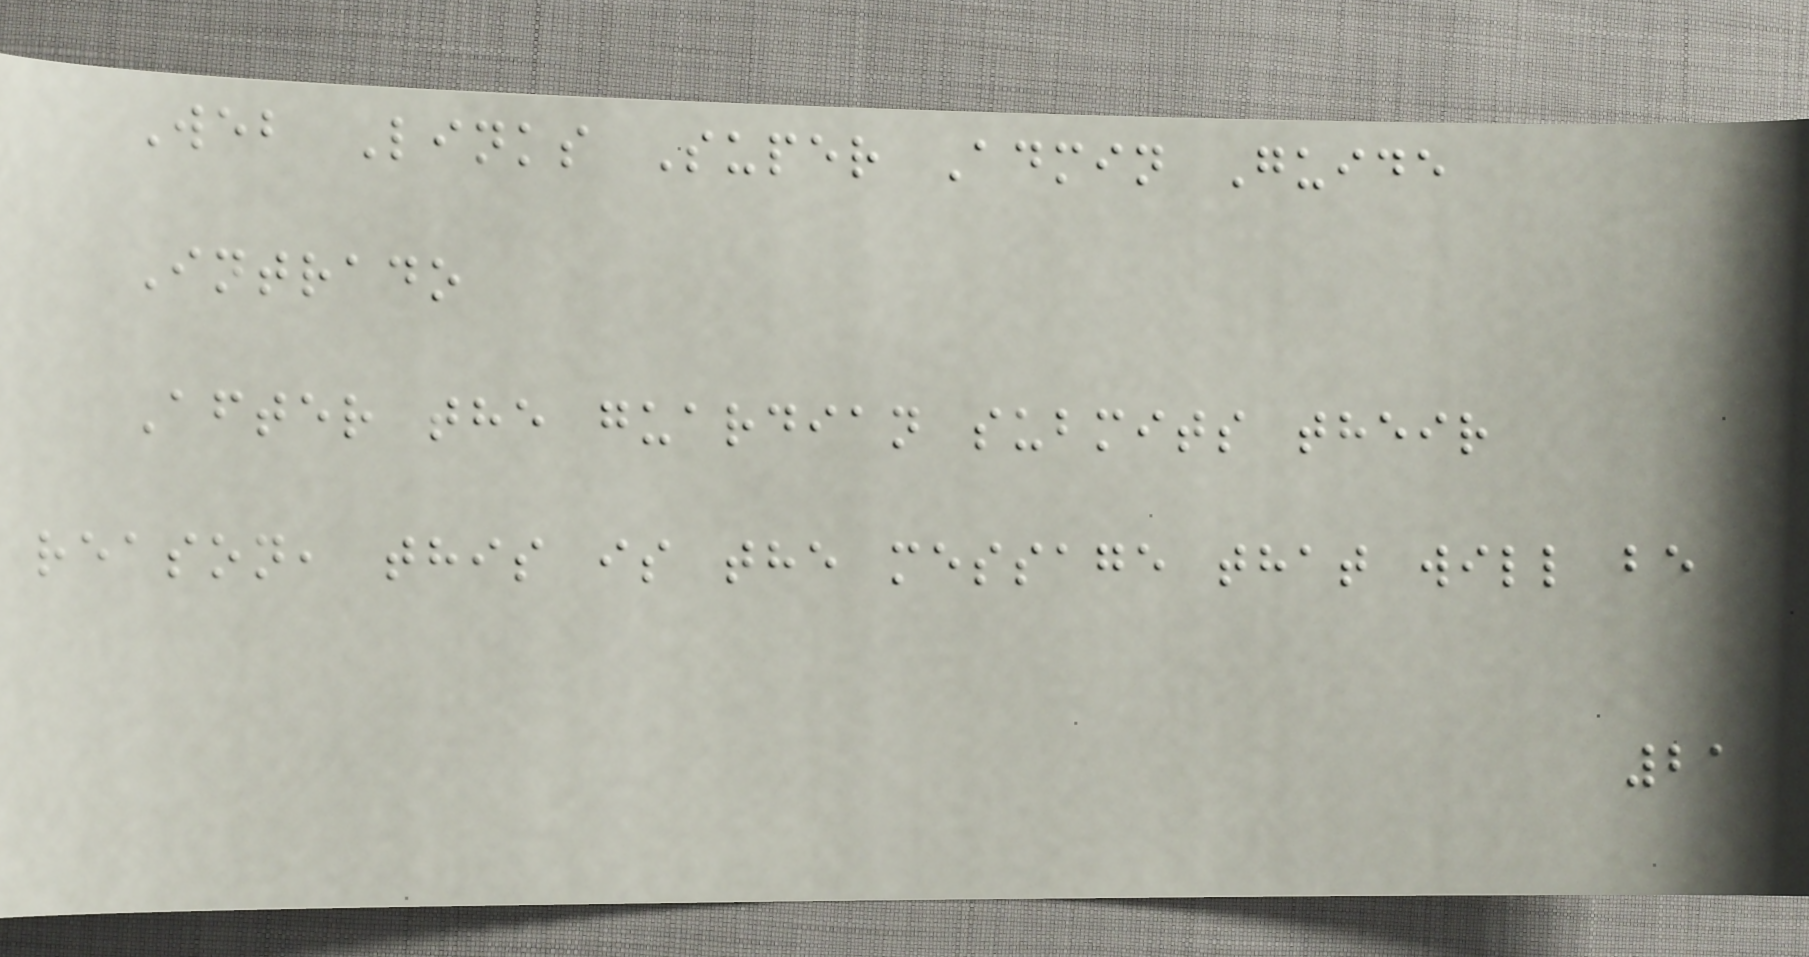Web Links Super Admin Guide
Intrado
After the guardian submits their
reason, this is the message that will be
21
